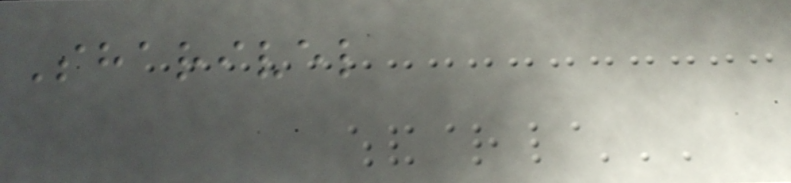Sharivel
